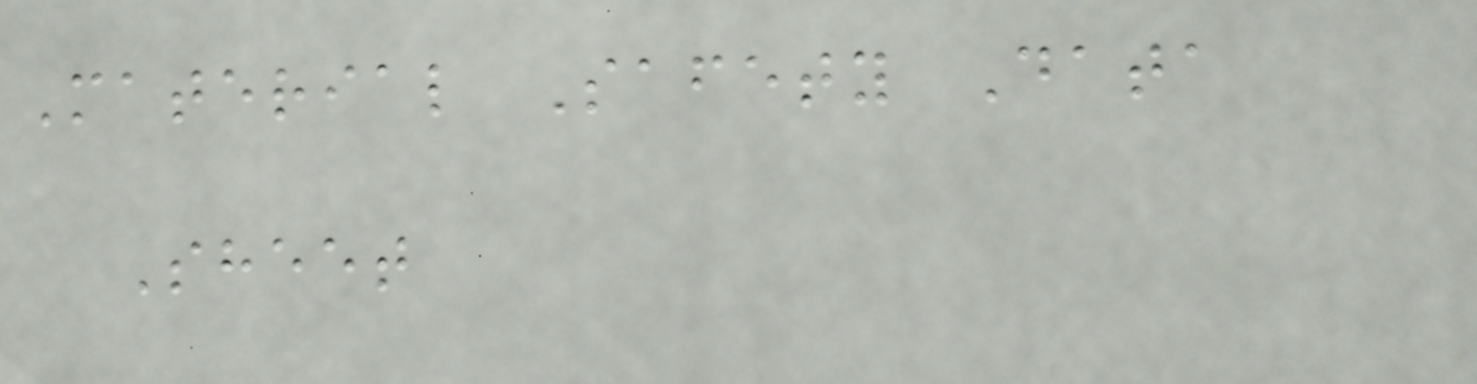Material Safety Data
Sheet
